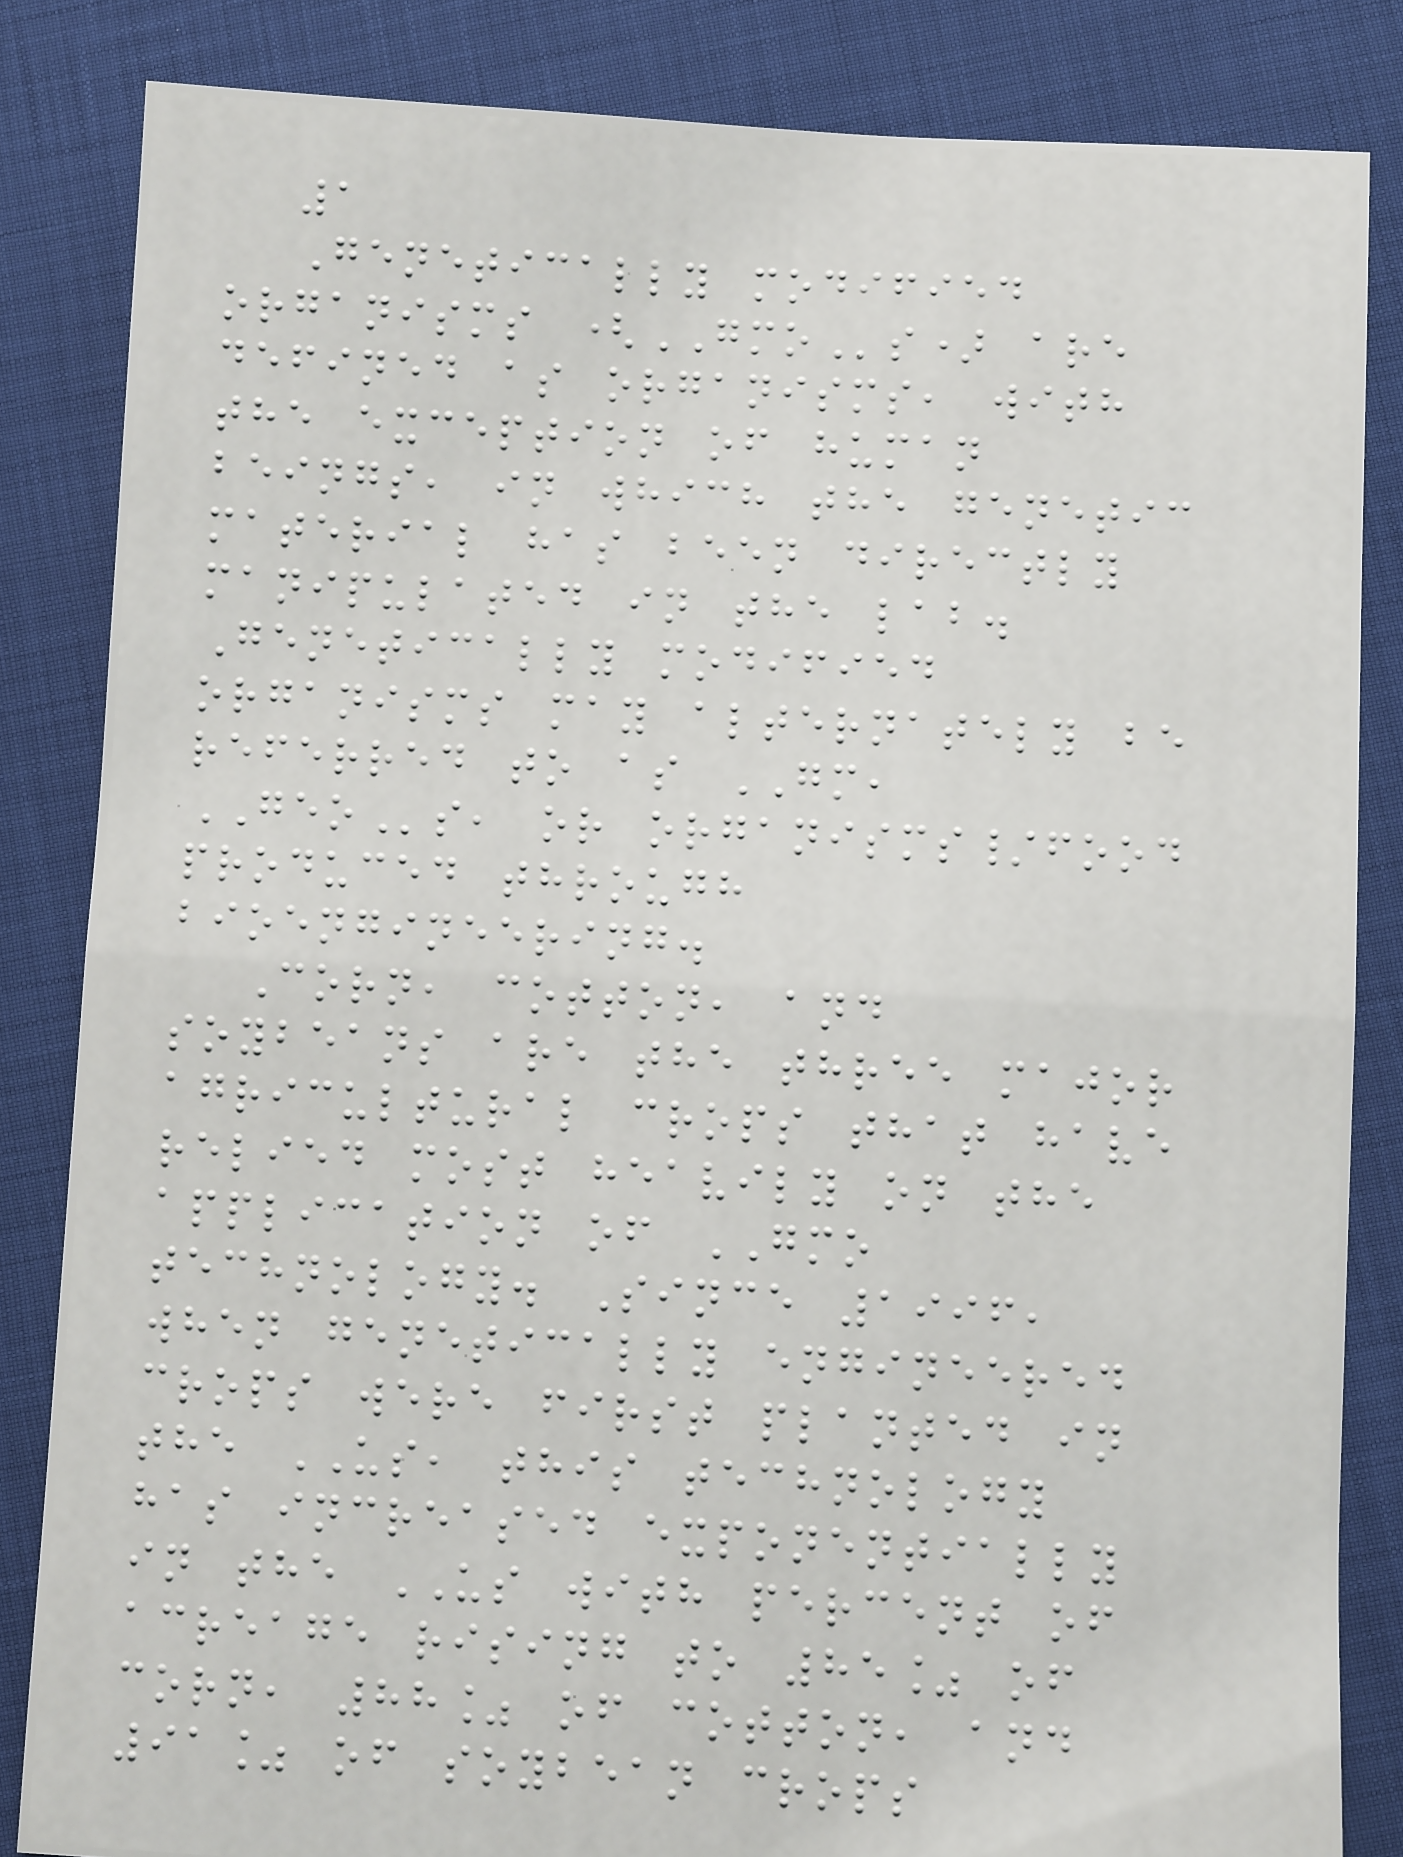1
Genetically modified
organisms (GMOs) are
defined as organisms, with
the exception of human
beings, in which the genetic
material has been directly
manipulated in the lab.
Genetically modified
organisms may alternately be
referred to as GM,
GEOs, or organisms/food
produced through
bioengineering.
Corn, cotton, and
soybeans are the three major
agricultural crops that have
relied most heavily on the
application of GMO
technology. Since 1996,
when genetically engineered
crops were first planted in
the US, this technology
has increased exponentially
in the US with percent of
acreage rising to 85% of
corn, 88% of cotton, and
91% of soybean crops
